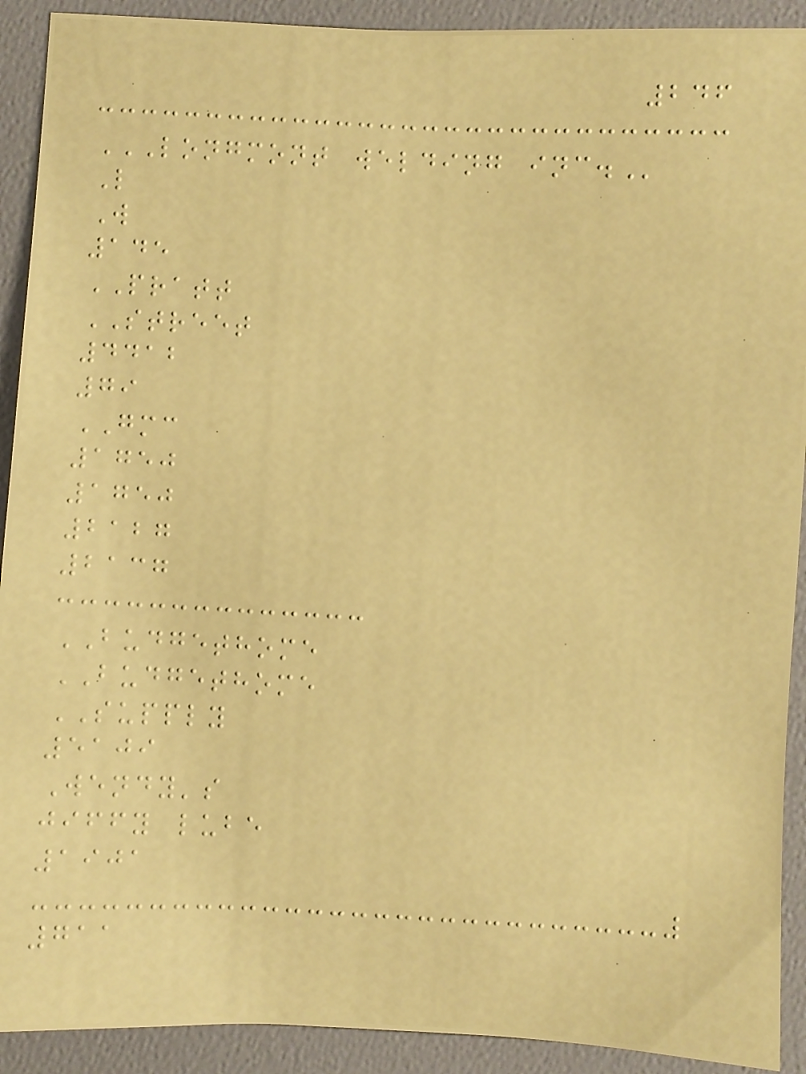246
LONGMONT WELDING INC.
L
W
145
PRATT
STREET
4412
79
GMC
1750
1750
2127
2137
BUDGETHOME
BUDGETHOME
SUPPLY
5109
Wendy's
jiffy lube
1901
711
